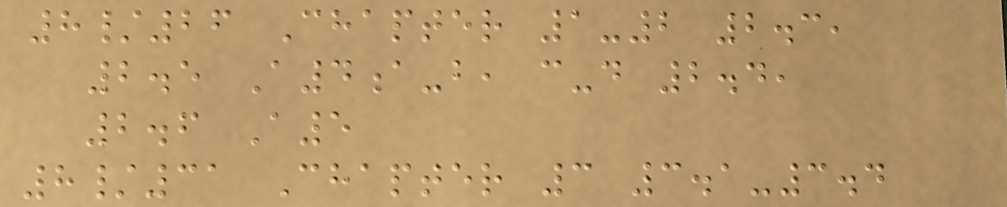8/26 Chapter 1-2 2.3,
2.5 A4a-b, c-d 2.4,
2.6 A5
8/31 Chapter 3 3.1-3.4
